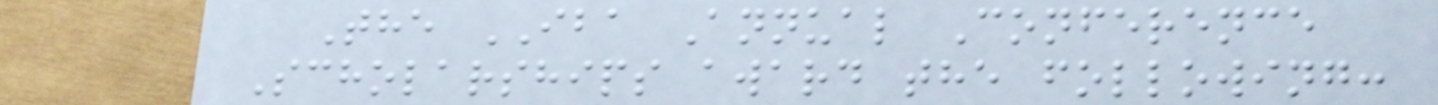The IBA Annual Conference
Scholarships award the following:
